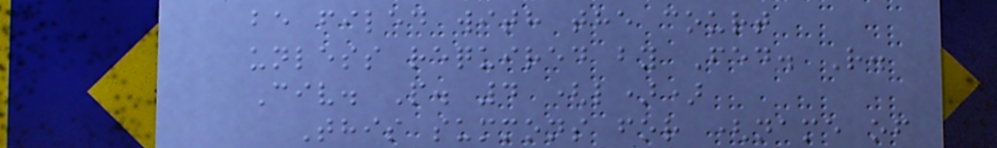be filed with the court
unless required by Fed. R.
Civ. P. 4 (l))
This summons for (name of
